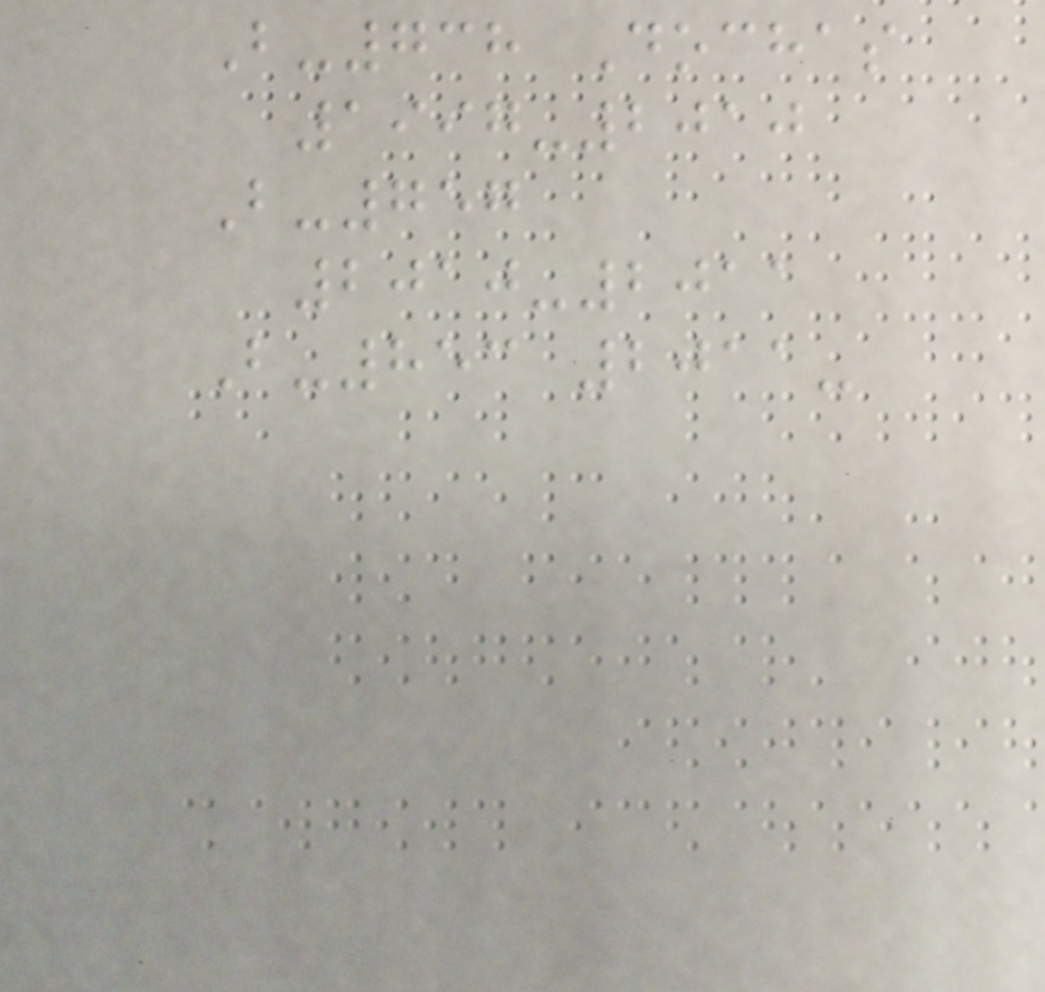B-738 Dochas
1997-2010
B-757
2010-2011
B-853 2011-
